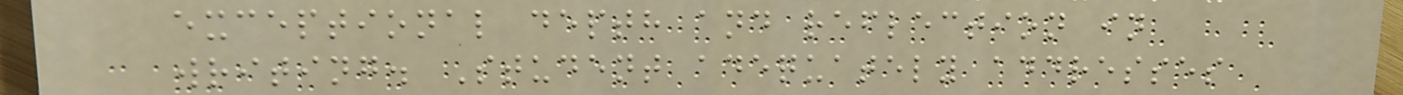exceptional depth and reflection in
writing. Student adequately addresses
